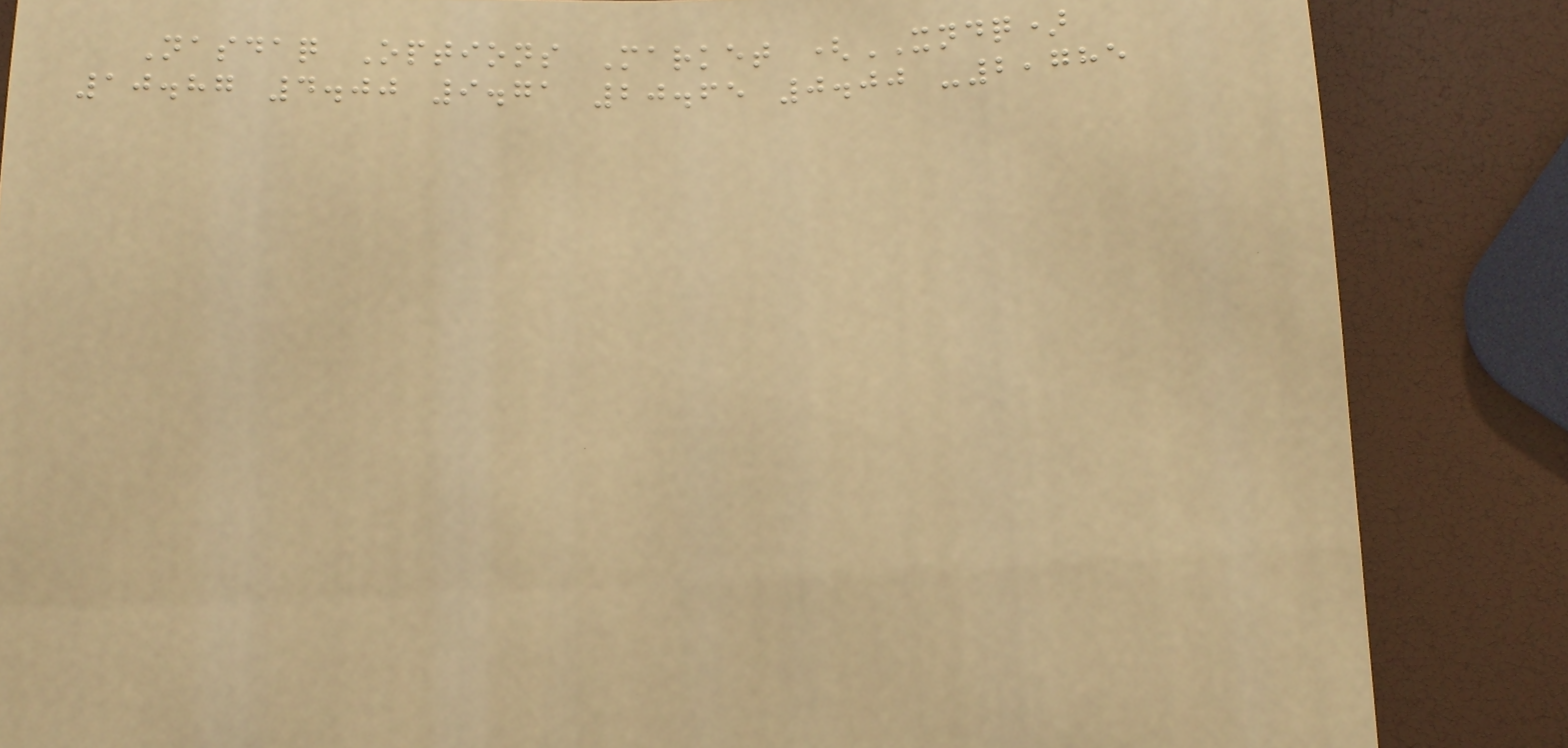Nasdaq Options Market (XNDQ)
10.87 4.00 9.71 20.65 0.00 -2,785
